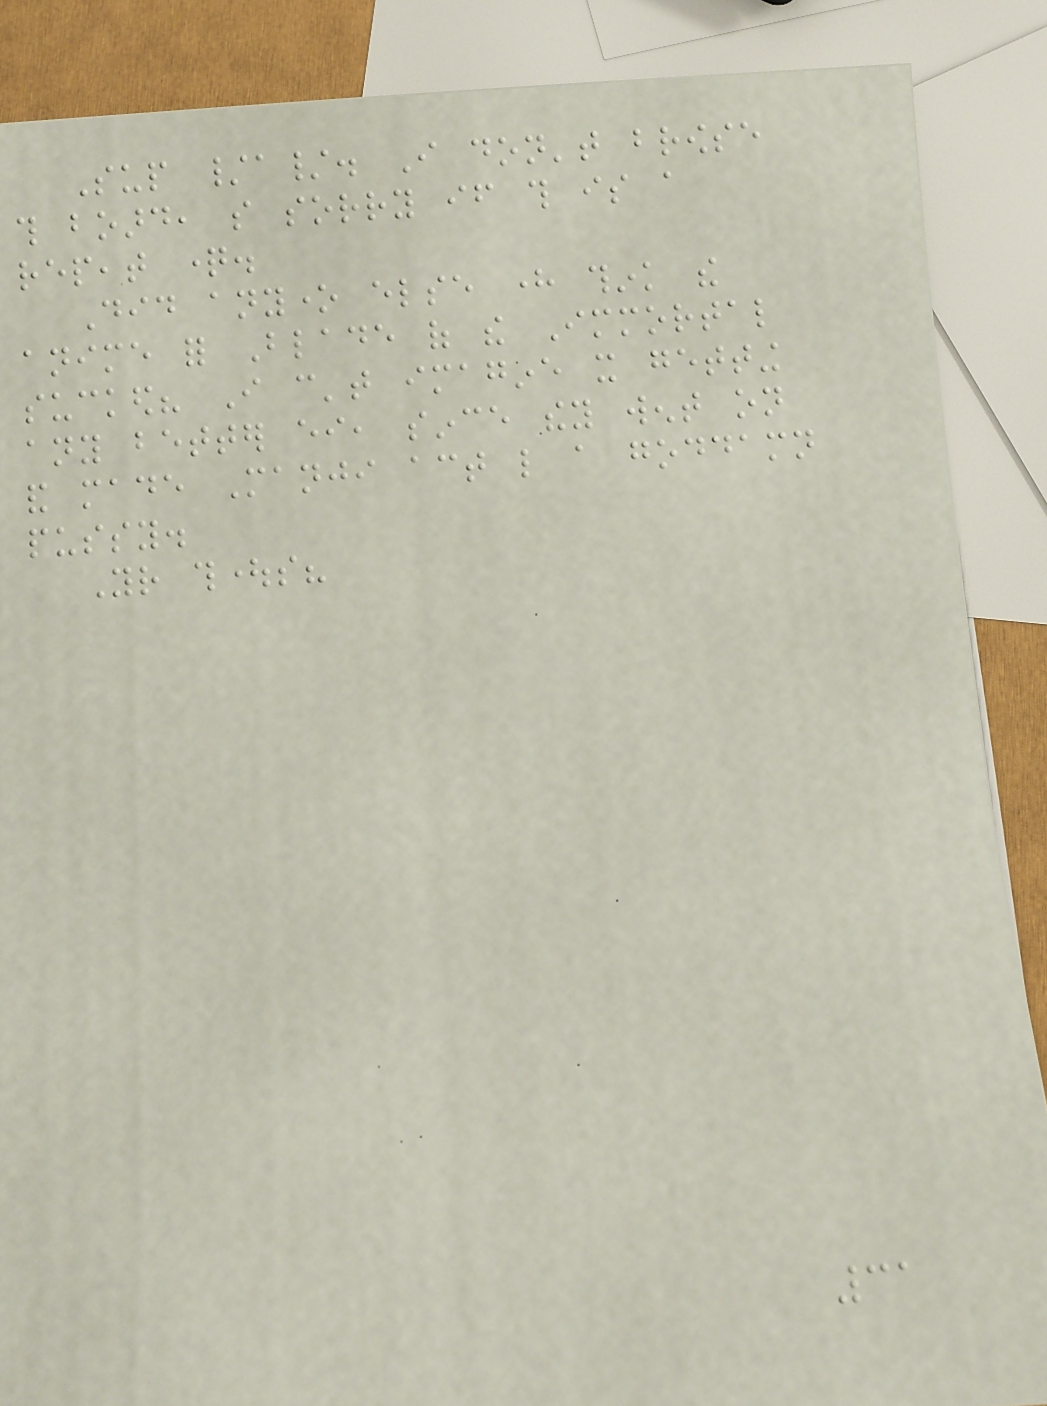Sup /a/. I don't browse
this board, so sorry if this is a
repeat question.
Did anyone else here think the
anime for Blade of the Immortal
sucked? I can't imagine it getting
any better either, since they went on
and made Manji act like a goddamn
pussy.
Your thoughts?
31
